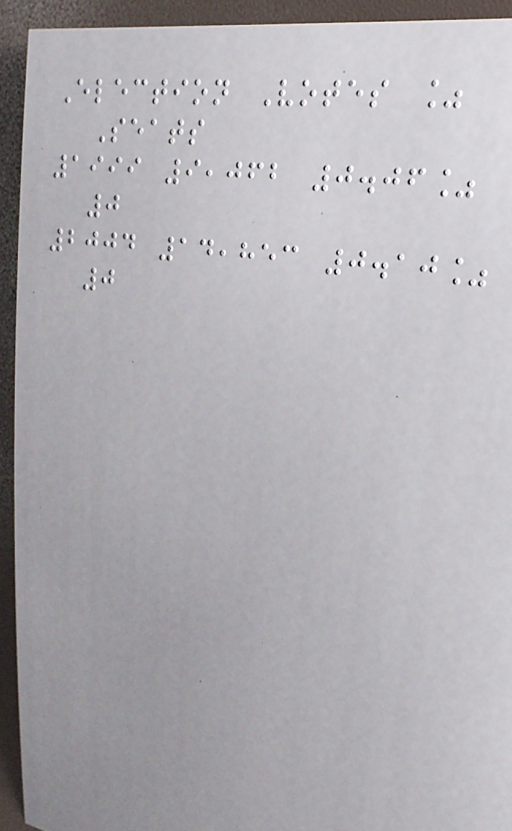Election Votes %
Seats
1999 9,062 0.06%
0
2004 14,853 0.10%
0
